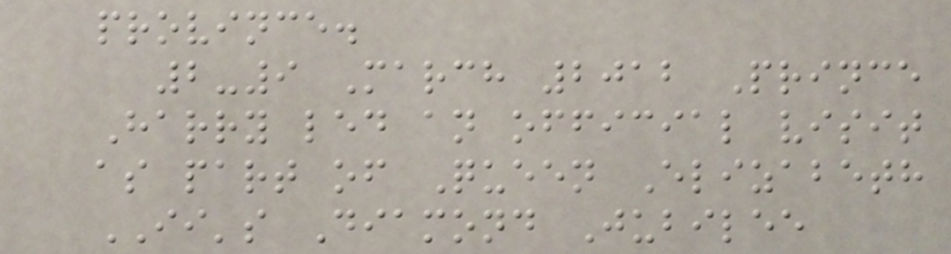province.
2-9 March 2012 Prince
Harry led an official visit
as part of Queen Elizabeth
II's Diamond Jubilee
